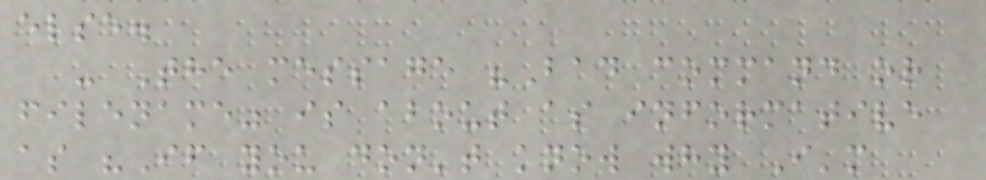else.
- The message "Bad command or
filename" is about as informative
as "If you don't know why I'm
